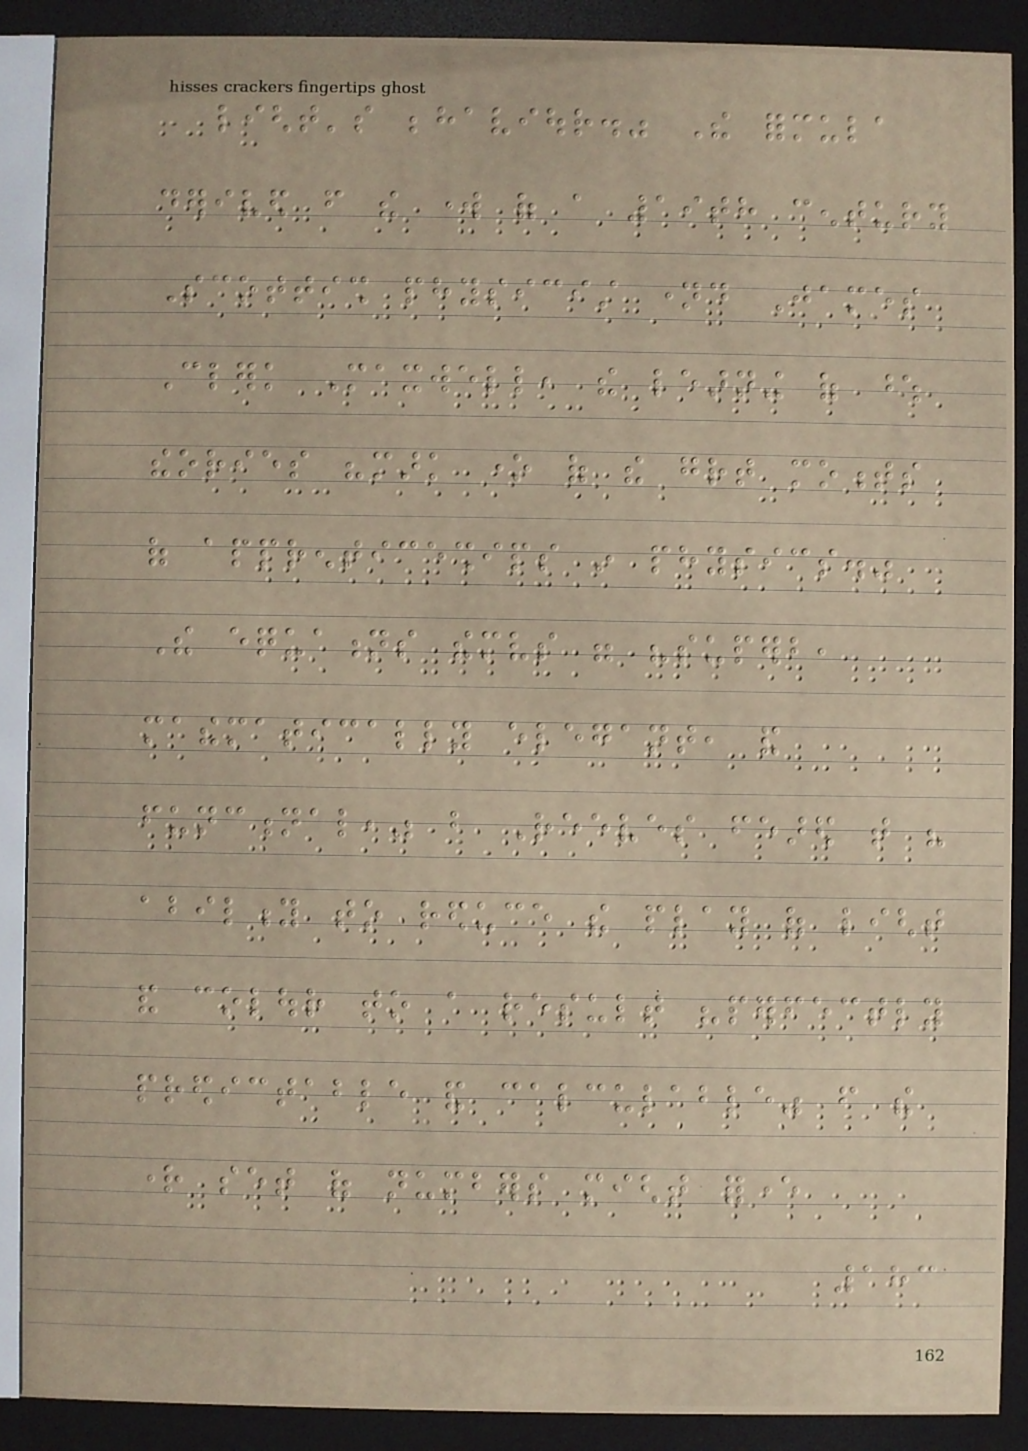light's behaviour." The formula
derived from the work of a 19th century
Scottish physicist named James
Clerk Maxwell, the learning of whose
theories "mark one of the great moments
of apprenticeships in physics."
The equations themselves were "superb,
mathematically elegant, and
functional," but Reeves feared that his
ability to reduce the play of light
and colour to a result "perfectly
predictable and calculable" from the
right set of numbers might forever
183
